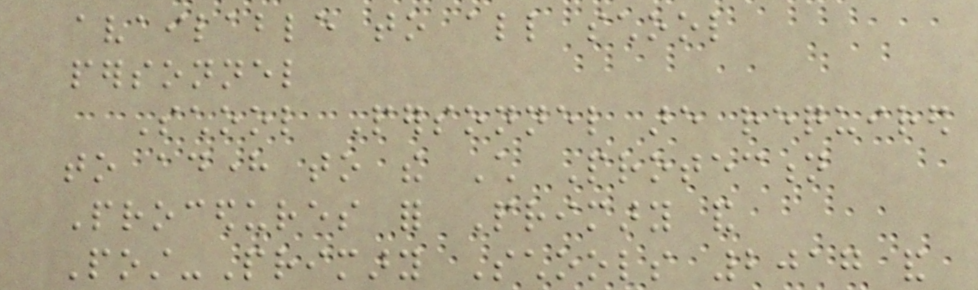available to all school
personnel
School Personnel are required
to adhere to the Child Protection
Procedures for Primary and
Post-Primary Schools 2017 and
